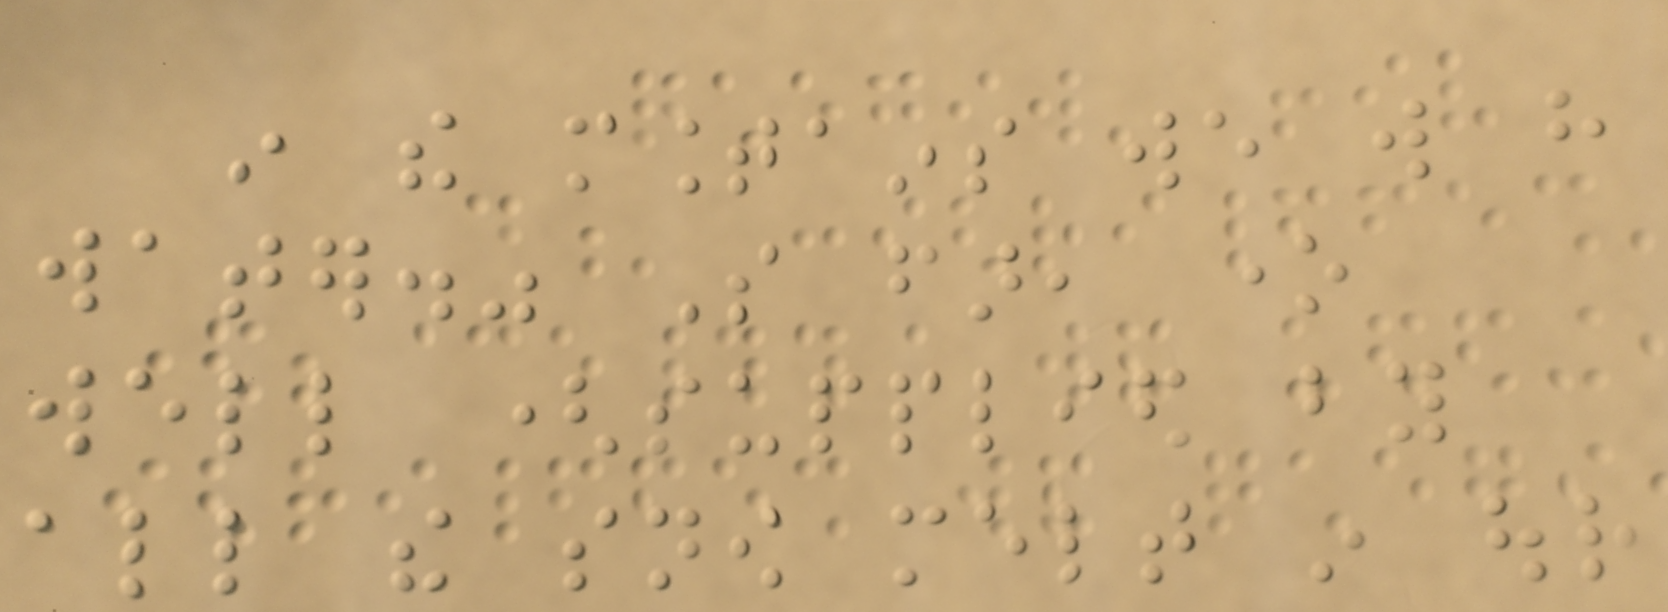in the mountains we will have
water." So far, one
well (supplied by
all the snow melt in our
